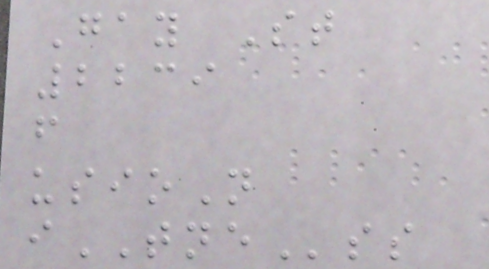Gay St
2239
f
usioN
iTNEss
